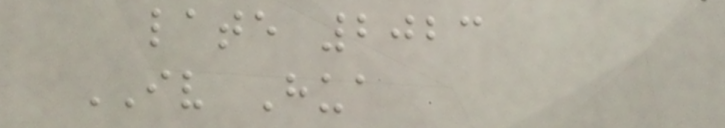late 2023
IV Hua
